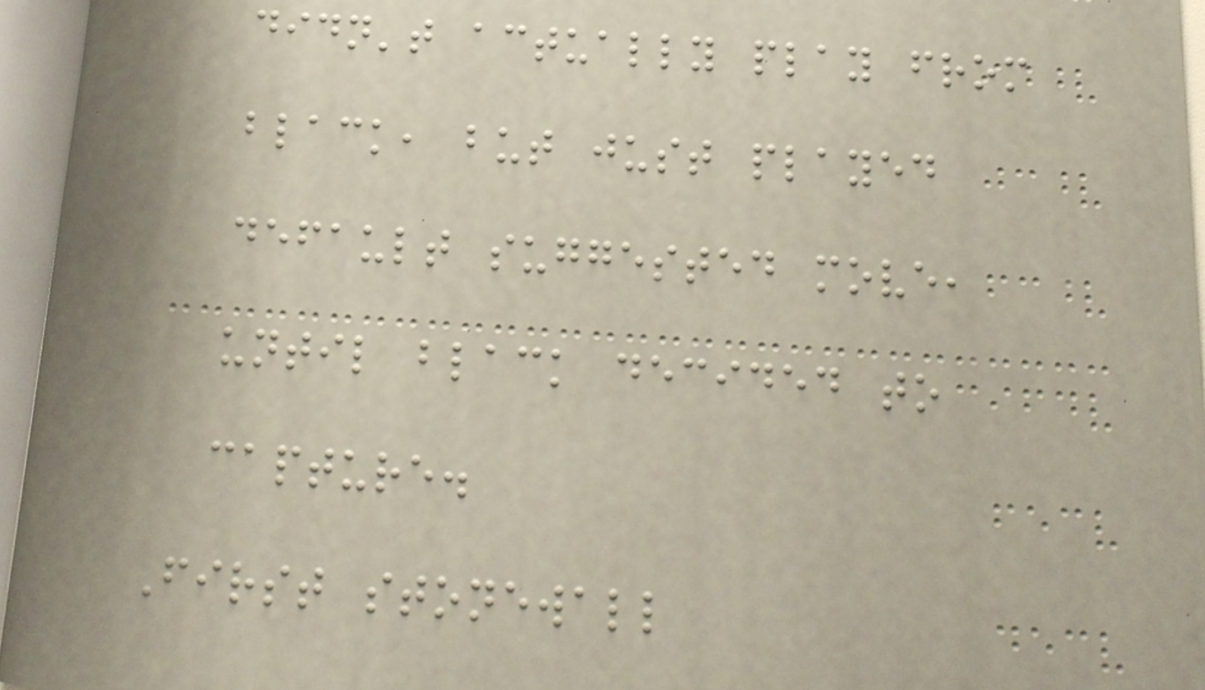didn't actually play from
black, but just played
default suggested move,
until black decided to
capture.
First stonewall
